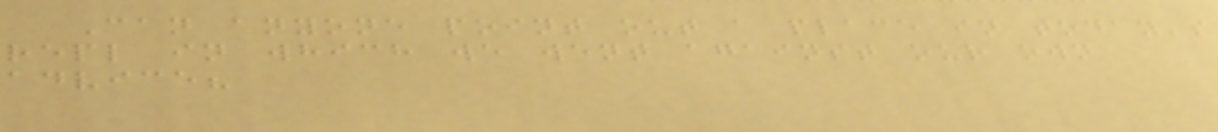Can anyone point out a place in today's
repl in which we went against our own
advice?
